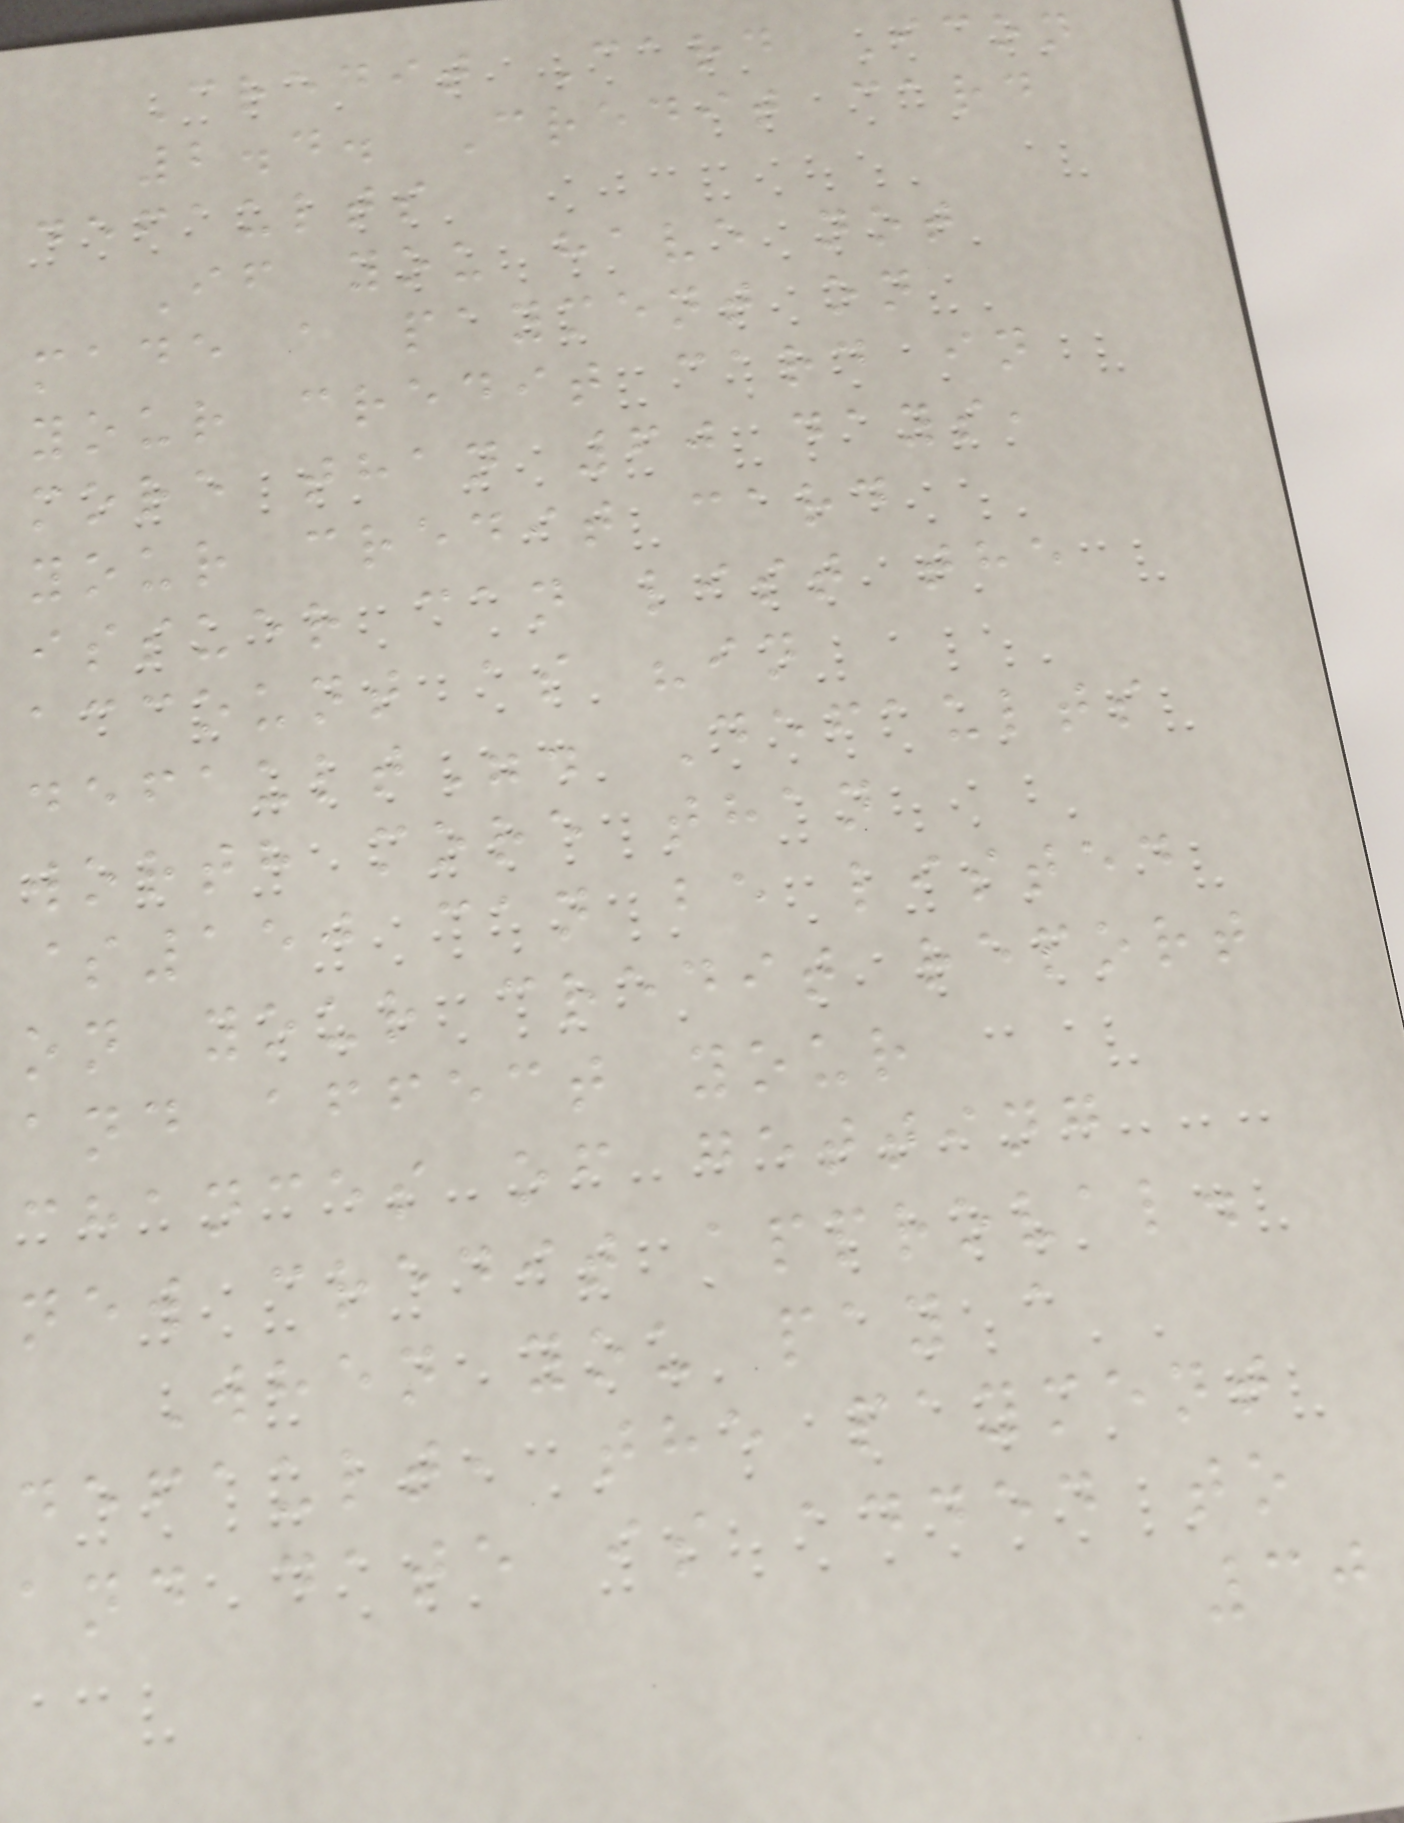Credit Card Icon
2.4. Credit card
defaults
If you have not
made a payment on
your credit card in
more than 60 days,
your credit card
issuer can list the
account as "in
default". Defaults
worth more than
$150 can be listed
on your credit report
and affect your
chances of getting
new credit approval.
When you pay a
default, the payment
and date is added to
30
